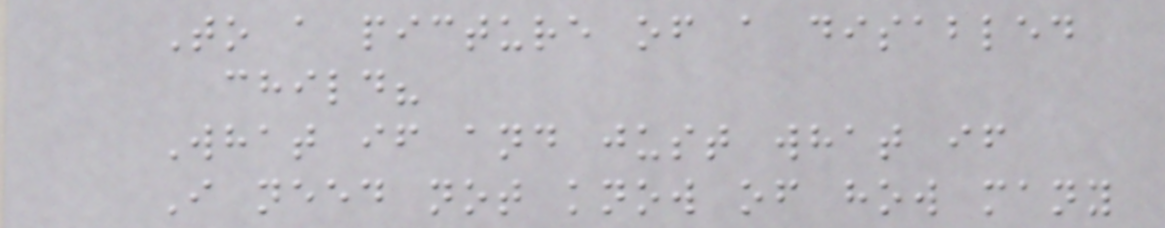To a picture of a disabled
child?
What if and just what if
I need not know of how many
